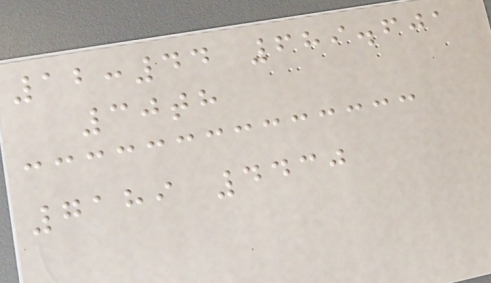12:44 689.601
30th
7189 4430
